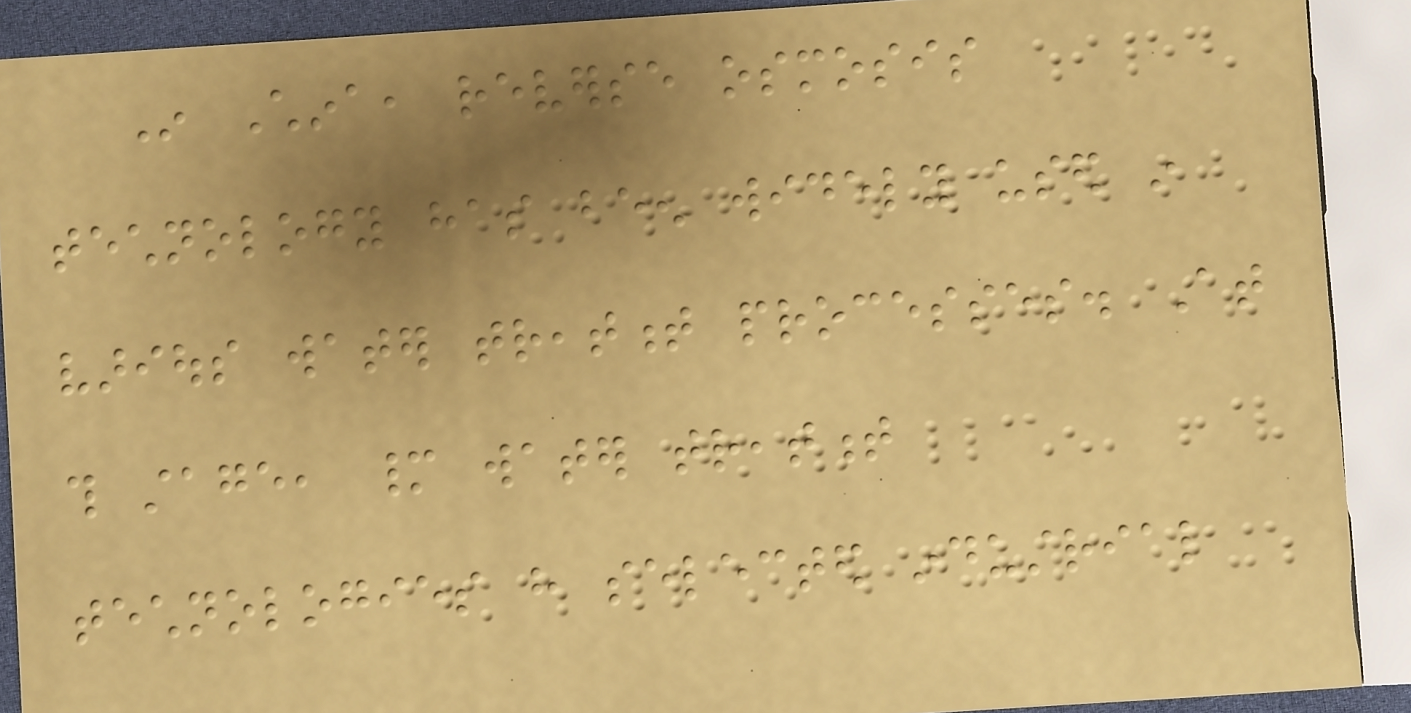In China, reverse osmosis
technology has been widely used in
various water treatment processes. At
this stage, many water treatment
technologies have selected industrial
